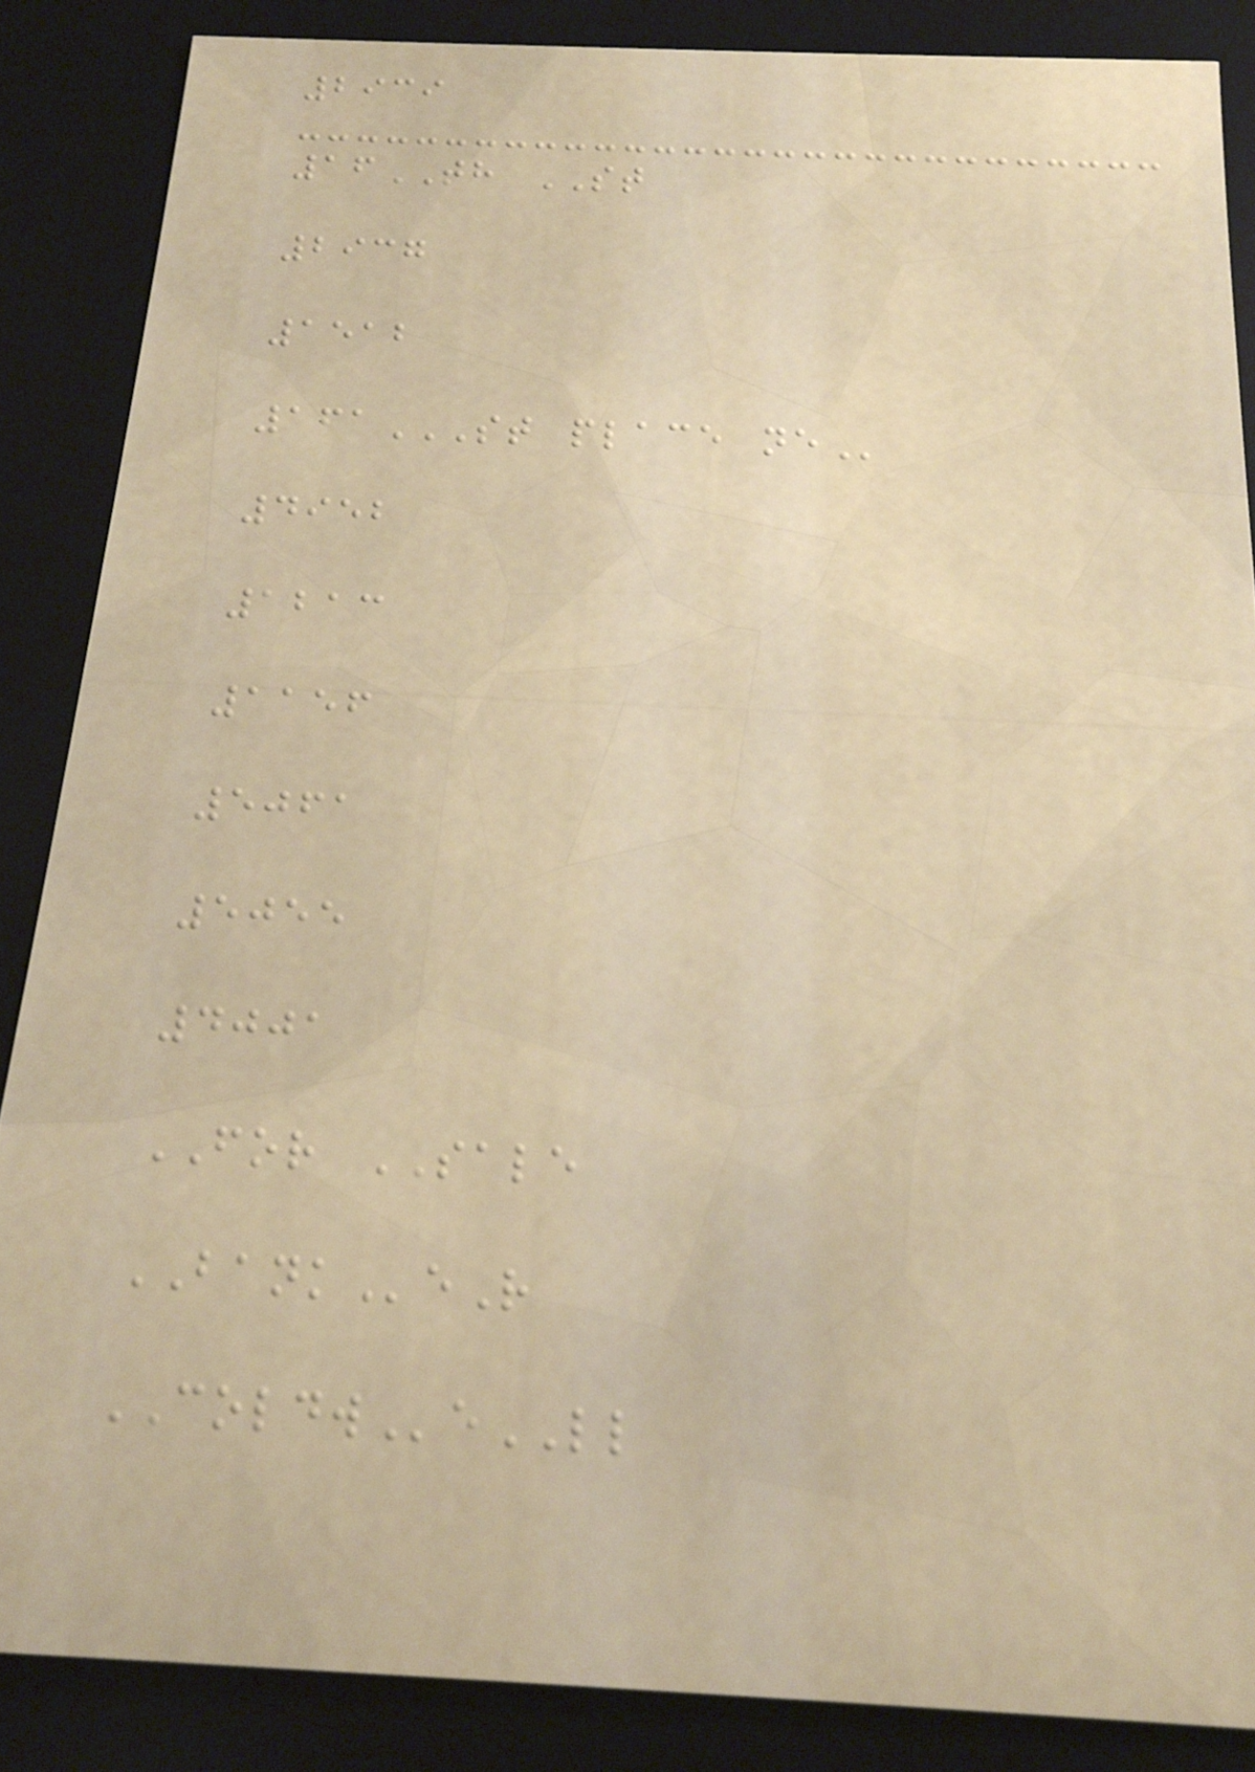2939
16TH ST
2937
1512
161ST PLACE NE
4952
1213
1156
5061
5055
4001
FOR SALE
BANKeR
COLDWeLL
